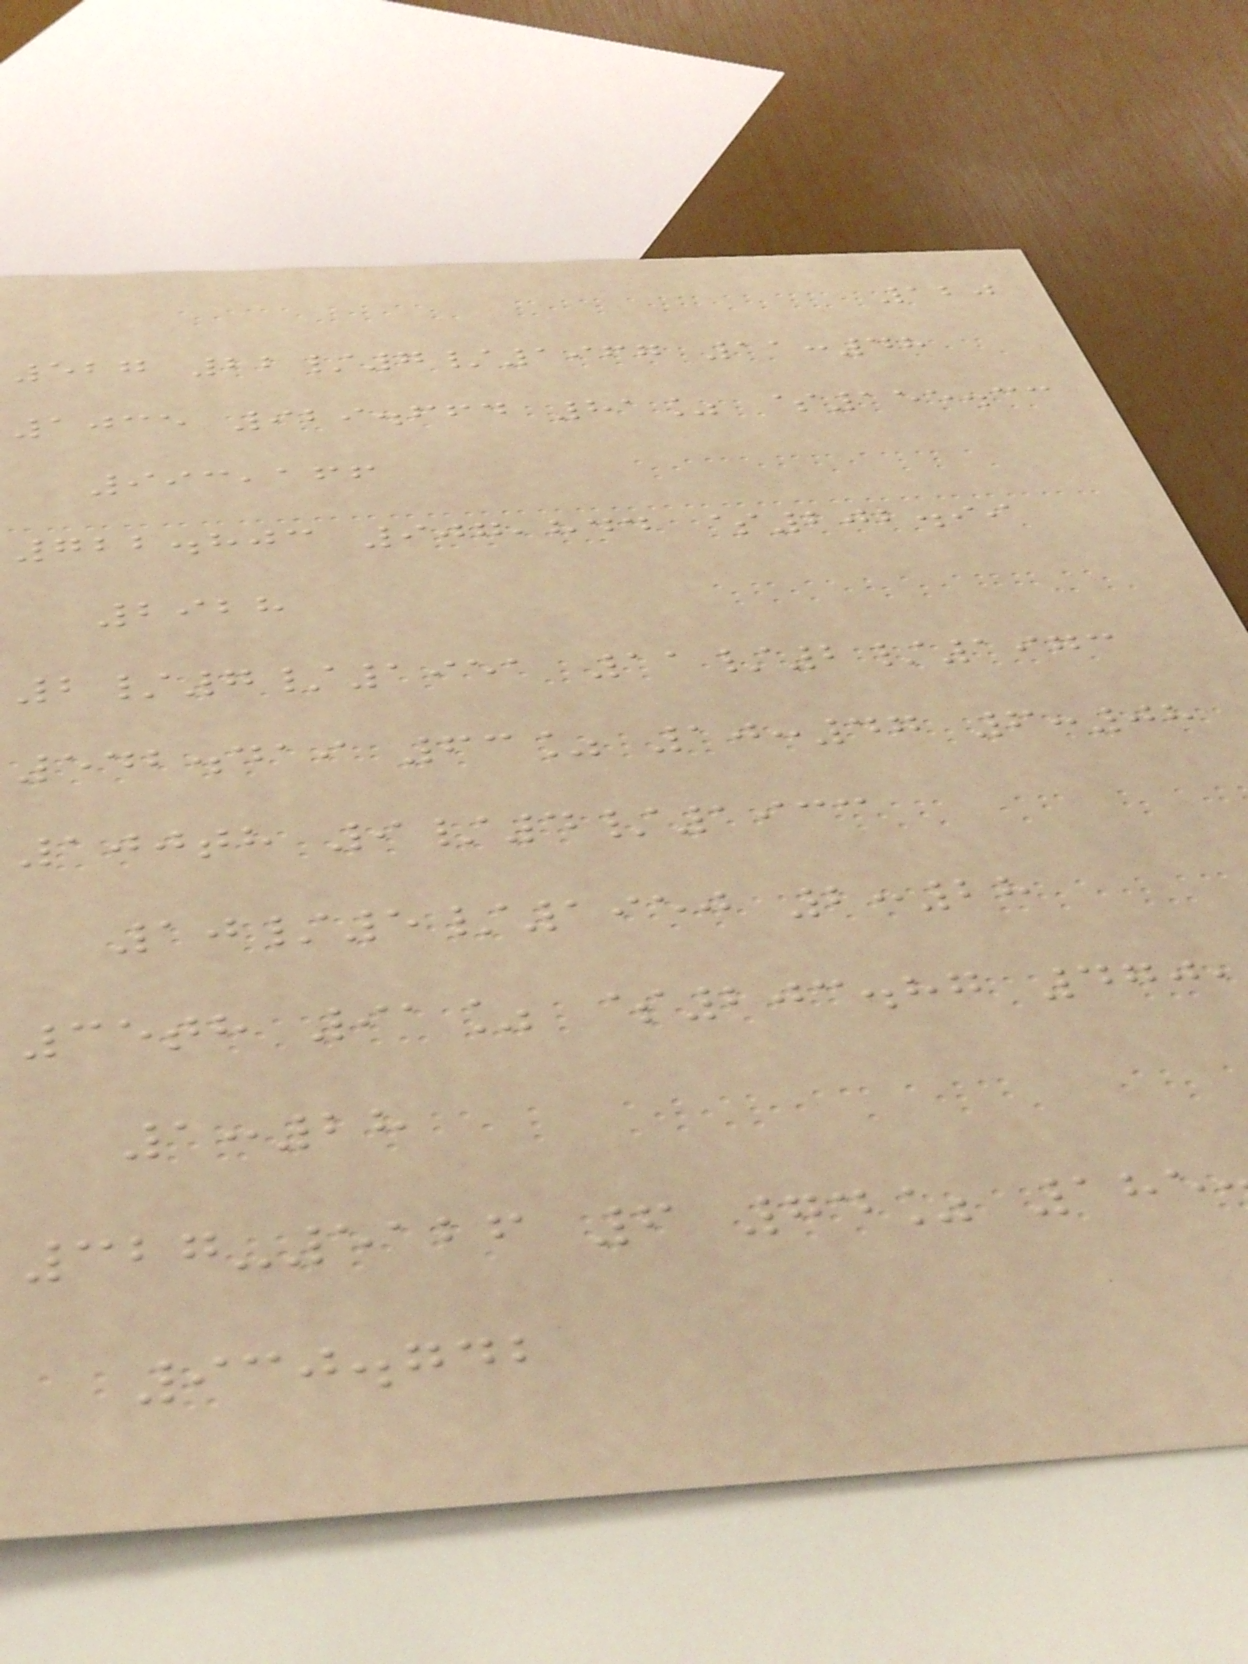120
527 22/7/1967 11:48
1035 929.664 81% $155.33
993,166
722.803 907,844 $202.99
2928
2/7/1951 11/2/1973
542.419 63% 10:47 6:08
100th 9/4/1933
10/5/1950 2:28
35th 91% $203.87 470
1:28
327-5126 6 74% 185
930.742
